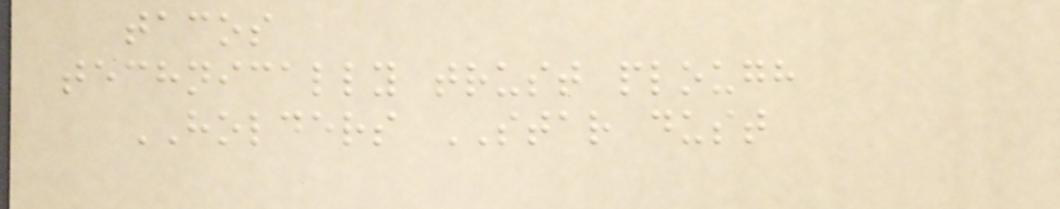tacos
technically trust plough
HOLDERS STAR dust
